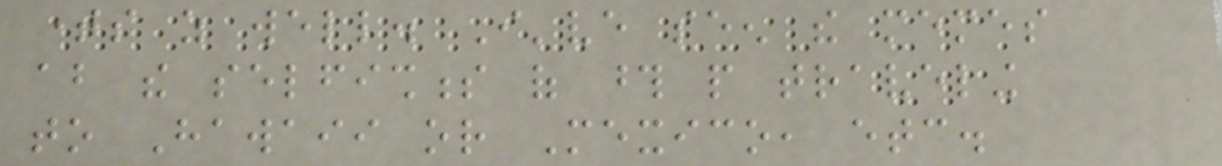times as well. I've seen the memes
about the selfishness of those people traveling
to Hawaii or Mexico, etc.
